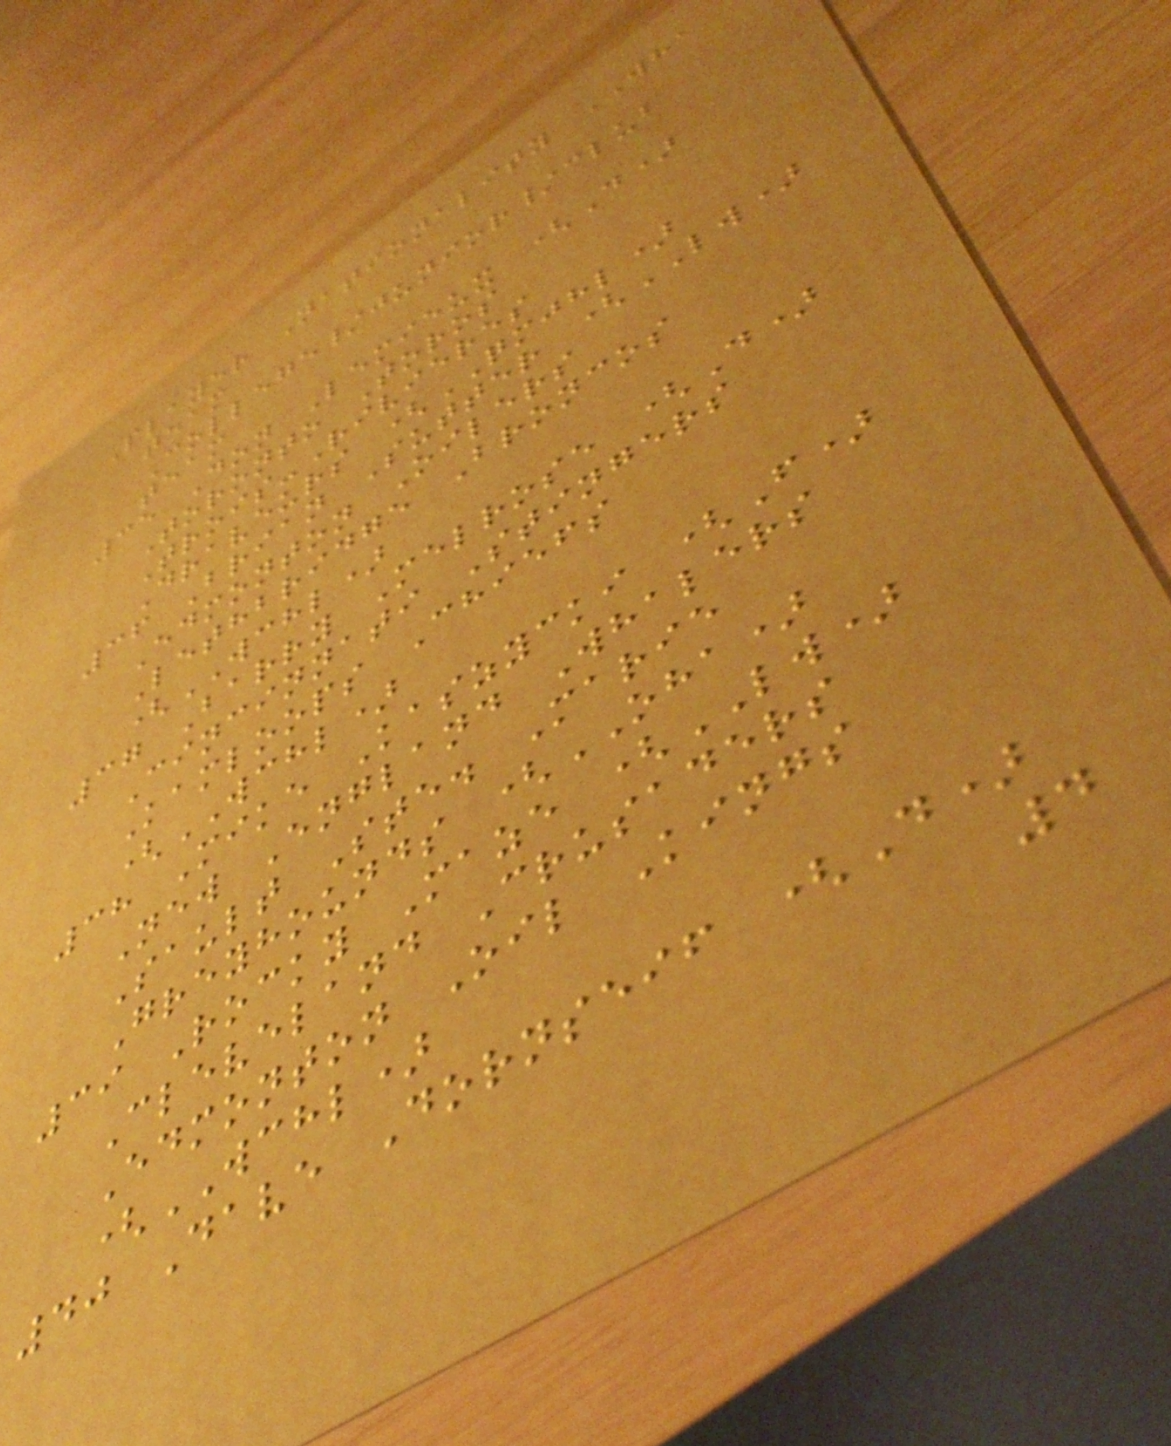Player Nationality WHA
team
College/junior/club
team
35 Don Lemieux (D)
Toronto Toros
Trois-Rivieres
Draveurs (QMJHL)
36 Brian Sutter (LW)
Edmonton Oilers
Lethbridge Broncos
(WCHL)
37 Barry Melrose (D)
Cincinnati Stingers
Kamloops Chiefs
(WCHL)
38 Mike Kaszycki (F)
New England Whalers
Sault Ste. Marie
Greyhounds (OHA)
39 Rocky Maze (LW)
Cleveland Crusaders
Edmonton Oil Kings
(WCHL)
40 Dave Dornseif (D)
4
